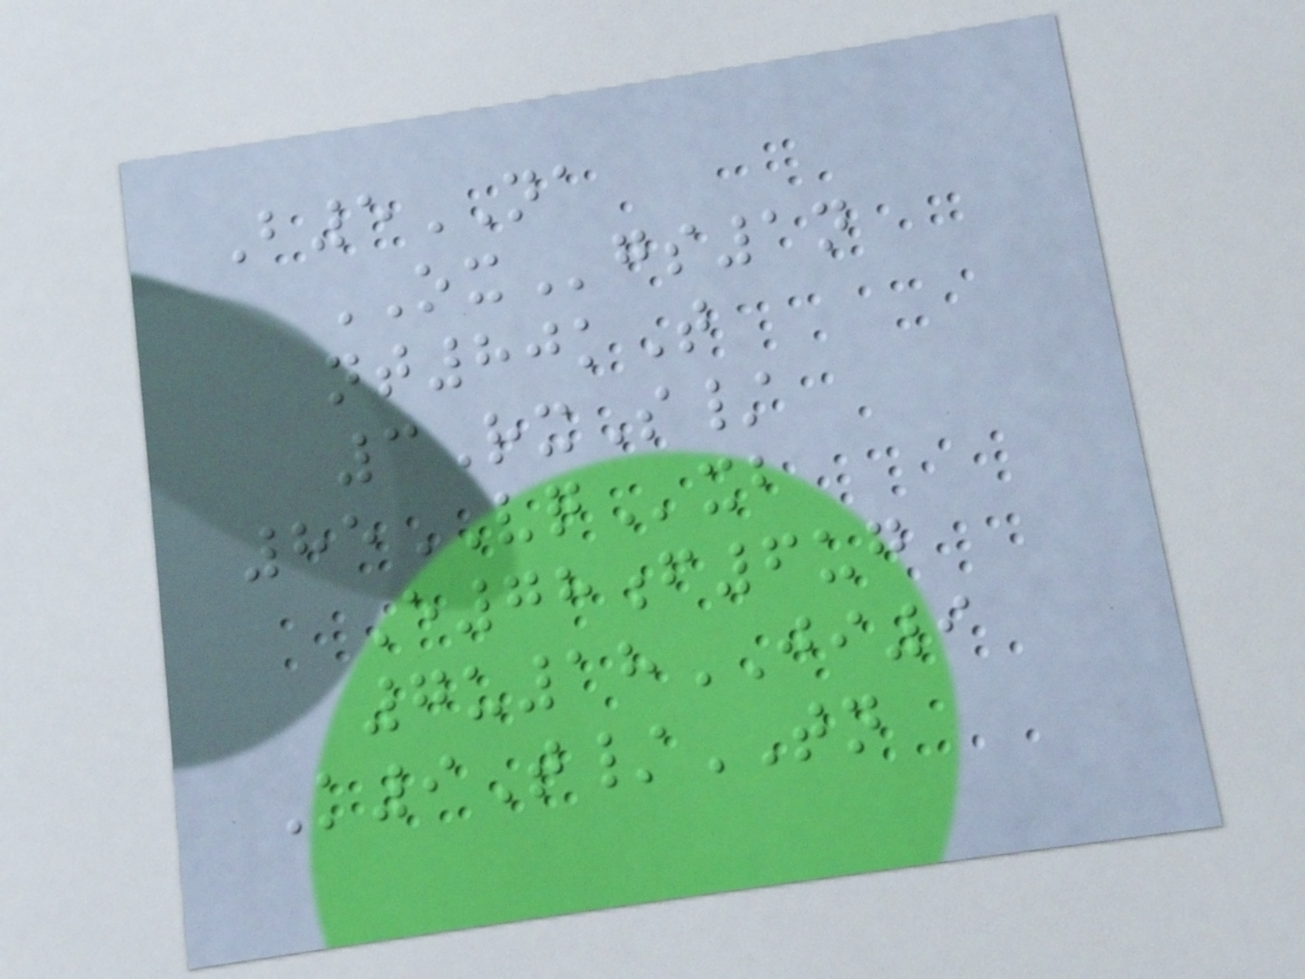B5NA
OXgs1n
nt80kT
3RxS/
85VQxb
E78f6ug
7u18JI9
K9T/TN
